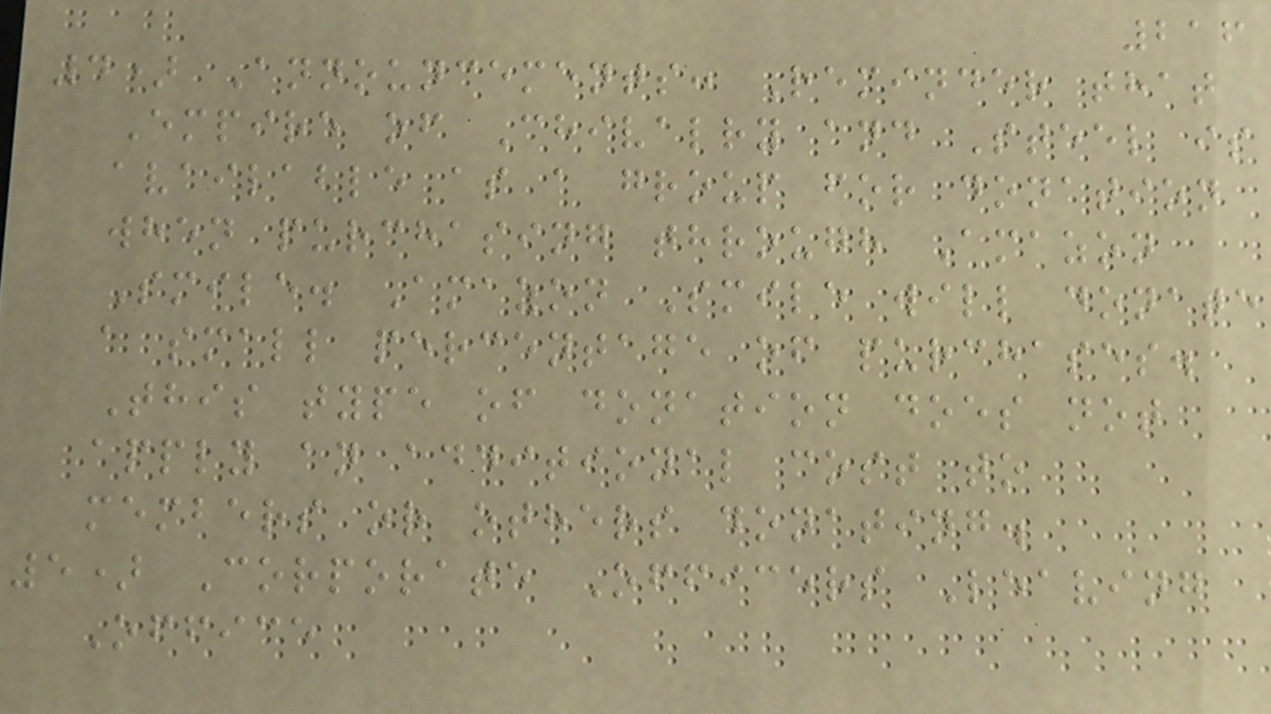216
4) Announcements: Reminder that
Empire of Chivalry and Steel is
available as a group for donation
when purchasing through Amazon
Smile. Amazon Smile will donate
a small percentage of purchases.
This type of donation does not
apply an additional cost to
members or others donating.
5) Corporate Officers Leaving
Office
